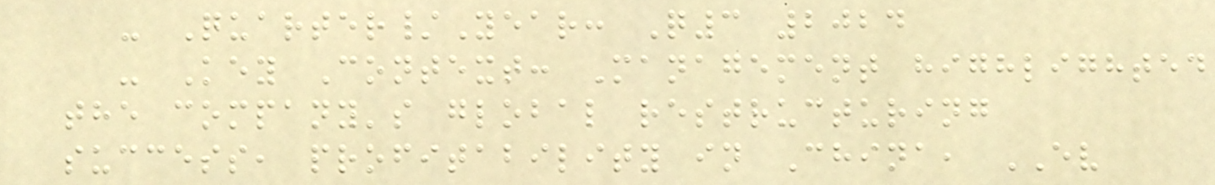- Quarter/Year: Q3 2024
- Key Context: Management highlighted
the company's global restructuring
success, profitability in China, EV
